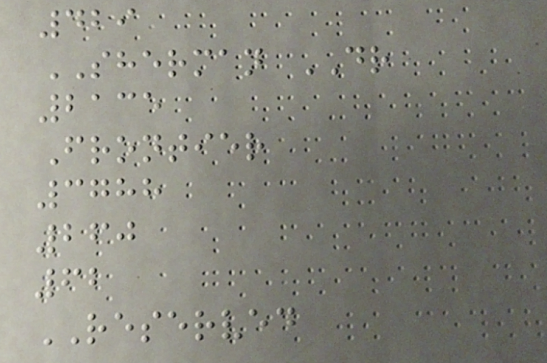429
SHERMAN DR
2135
Frontier
3788
260
62
RESERVED
